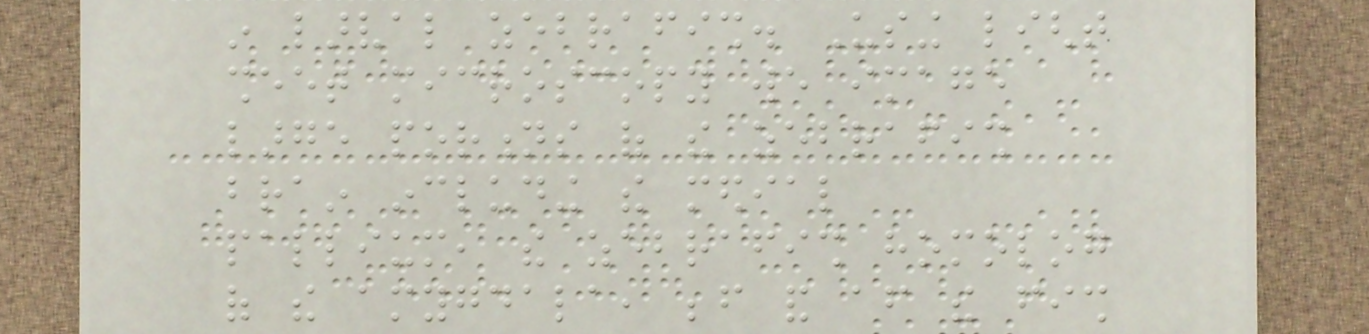in larval zebrafish. Using light
sheet microscopy we image
large portions of the zebrafish
brain including the medial
pallium, the zebrafish homolog
of the amygdala, before and after the fish
